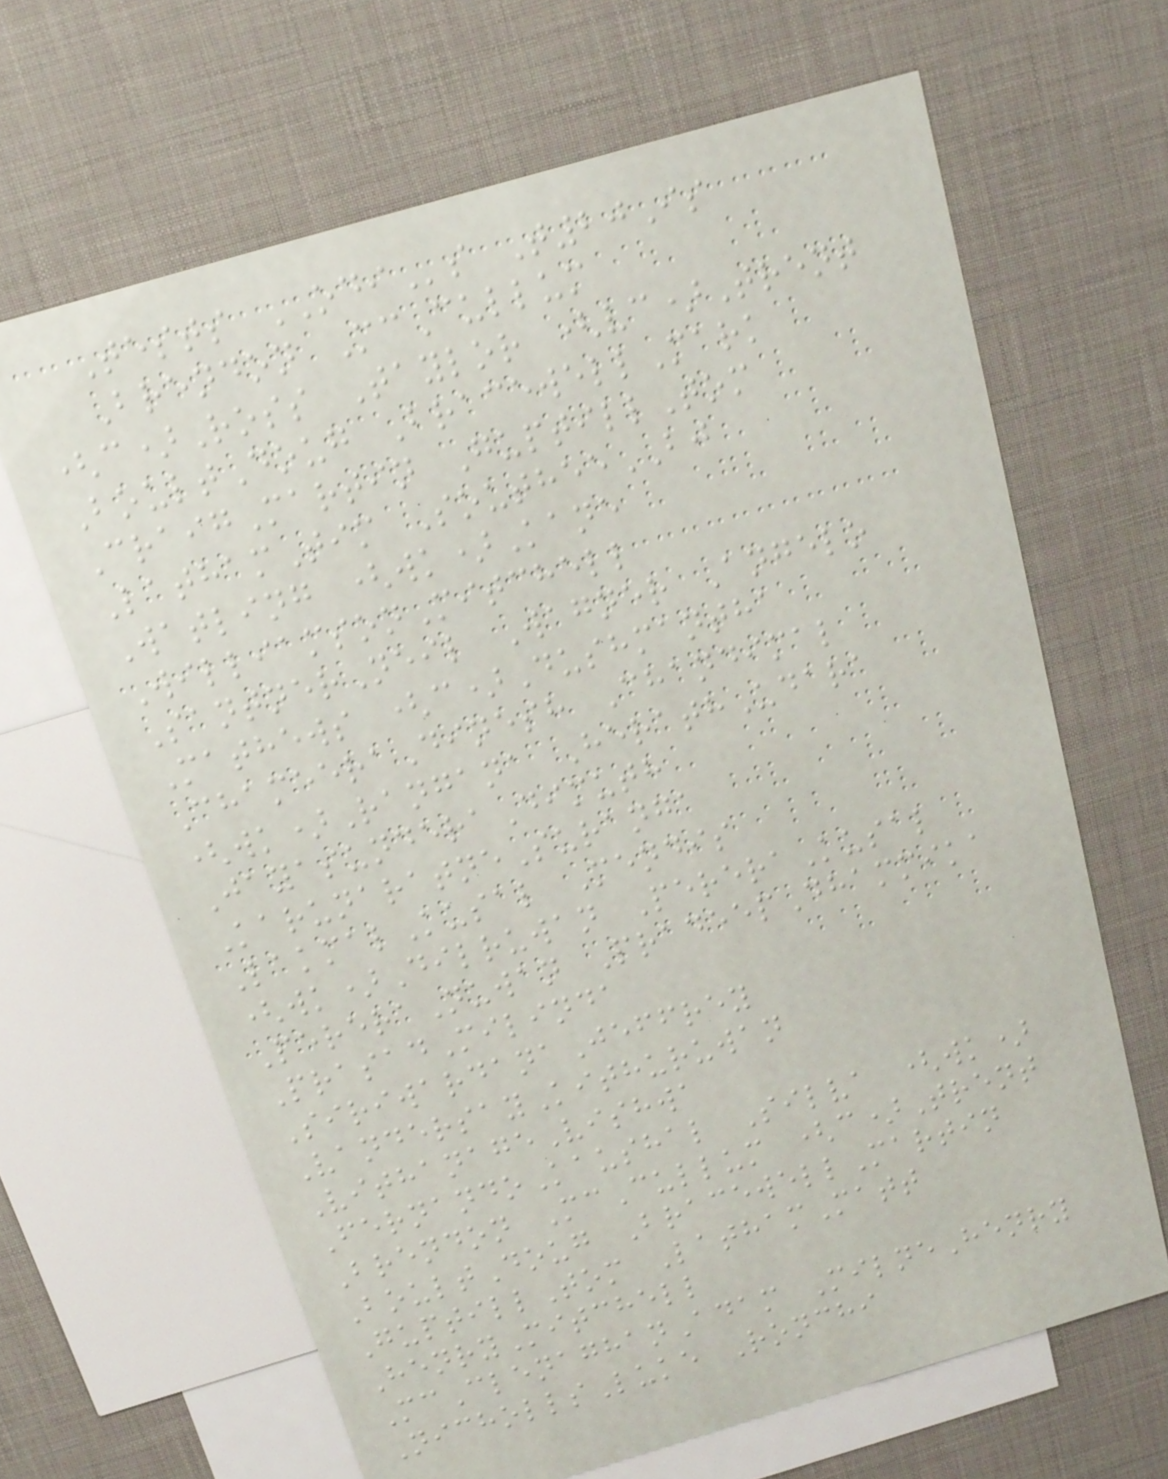Tests ODIs T20Is
Brendon McCullum
(c)Ross Taylor (vc)Trent
BoultDoug BracewellMark
CraigMartin GuptillTom
LathamTim SoutheeBJ
Watling (wk)Kane
WilliamsonMitchell
SantnerNeil Wagner Angelo
Mathews (c)Dushmantha
ChameeraDinesh Chandimal
(wk)Rangana HerathUdara
JayasunderaDimuth
KarunaratneSuranga
LakmalKusal Mendis
(wk)Dilruwan PereraKusal
PereraNuwan PradeepDhammika
PrasadMilinda
SiriwardanaJeffrey
VandersayKithuruwan
VithanageVishwa
FernandoKaushal Silva (wk)
Brendon McCullum (c)Trent
BoultDoug BracewellMartin
GuptillTom LathamMatt
HenryMitchell
McClenaghanAdam MilneHenry
NichollsLuke Ronchi
